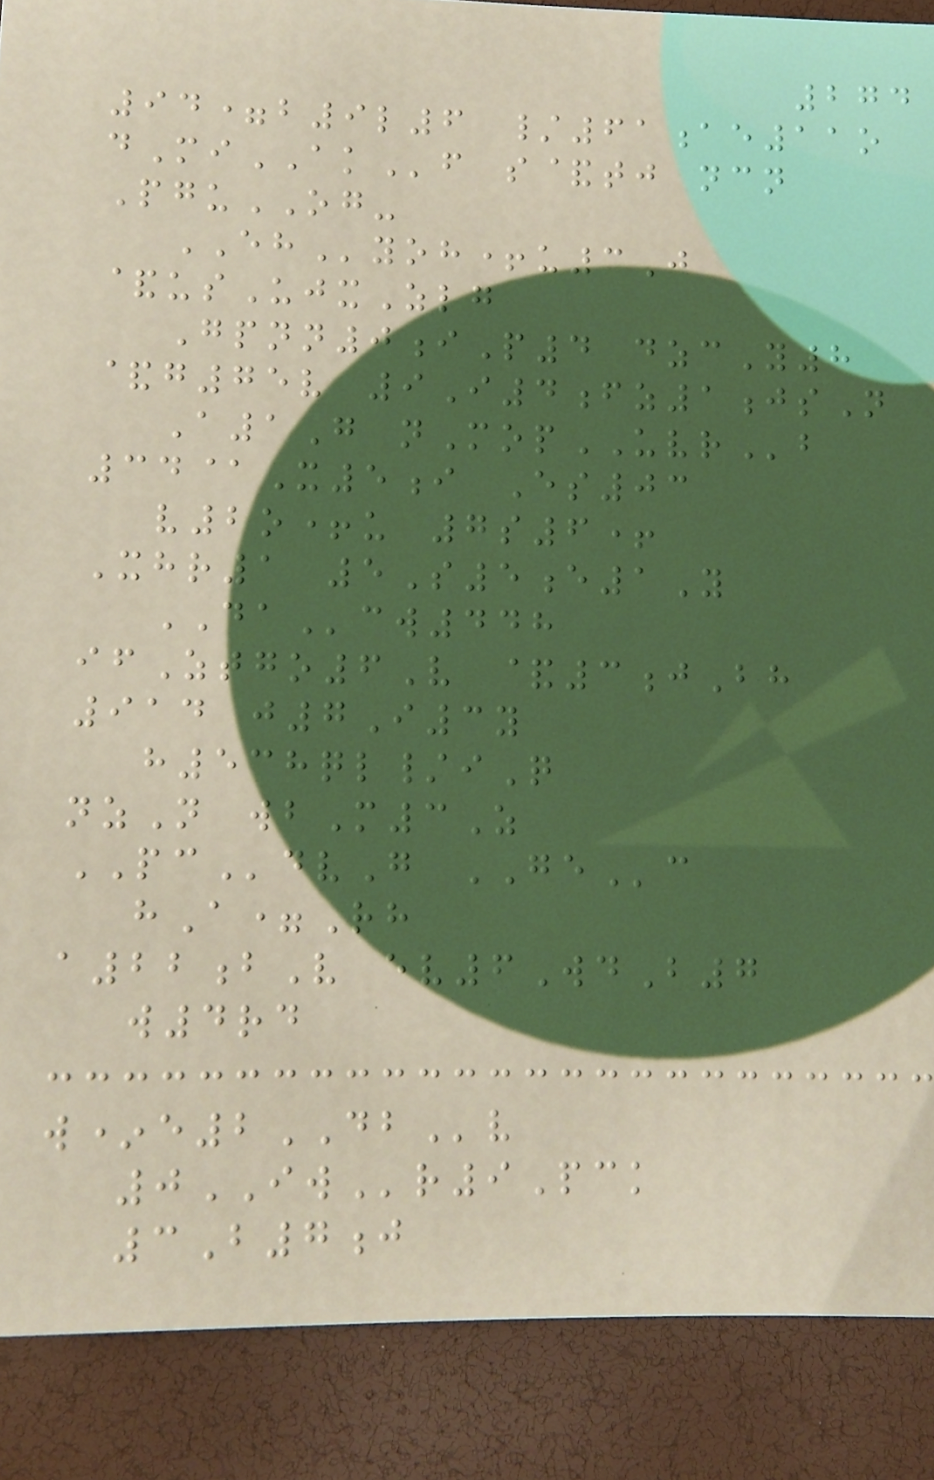274
94=b9l6 /61ae11o
dMiAKf s&tj ncn
PguOG-
EHyoh+u3J
&usUjxZlg
Gpnn0iP4 dzcY8
&g75v 9I4fz1jsN
A1G nMopUVRb
34@X5i Es03
v2o+u 7s6+
Xhr1 5S5e1Y
DAcw448
ifZtgo6V &3jBh
914 j7I3y
h538ql/iQ
nzN wbM3Z
PCdvG GEc
hA=Rh
a22bV ev6WdB7
w4rd
w*e2DBv
0IWr9Pck
3B7j
